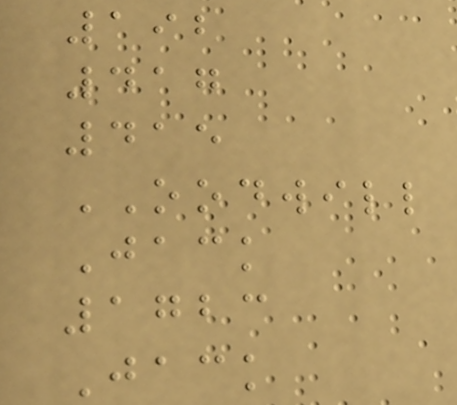192
417
415
OODWILL
Jack
1723
Jack
